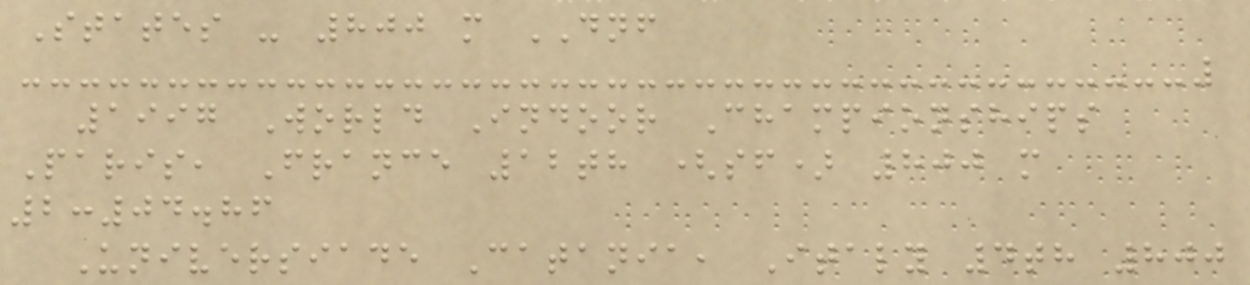States - 800 m DNF
1997 World Indoor Championships
Paris, France 12th (sf) 800 m
2:04.86
Universiade Catania, Italy 4th 800
